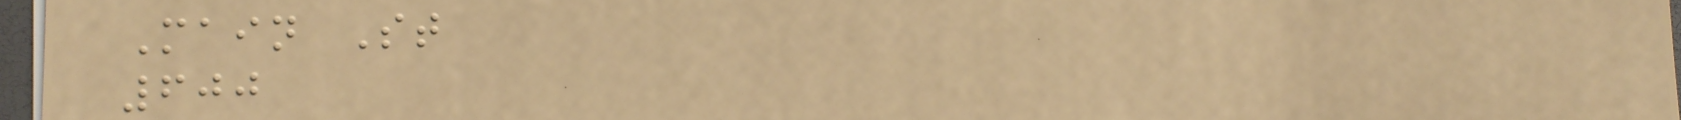Main St
600
